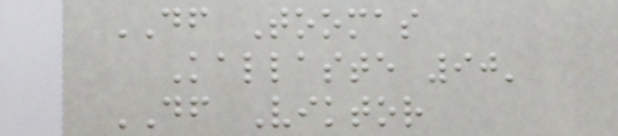DF Toomas
Kallaste 90'
DF Viktor
